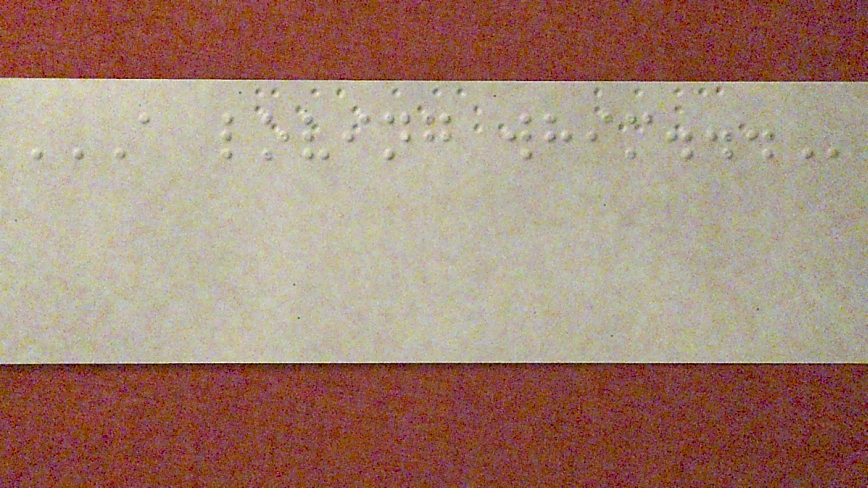A LOVING WHIM...
